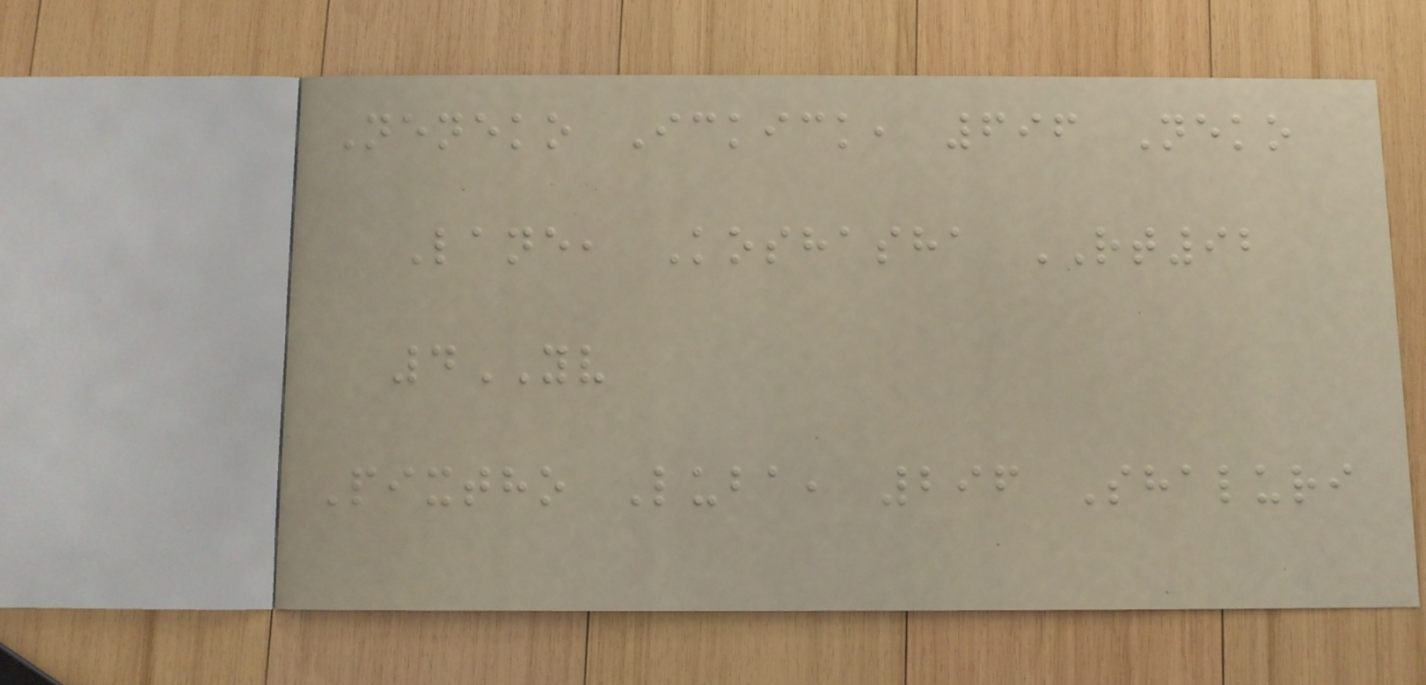Neneko Ickick, 696 Neko
Lane, Koshasha RT92
4YV
Pixtho Luba, 296 Shaluri
